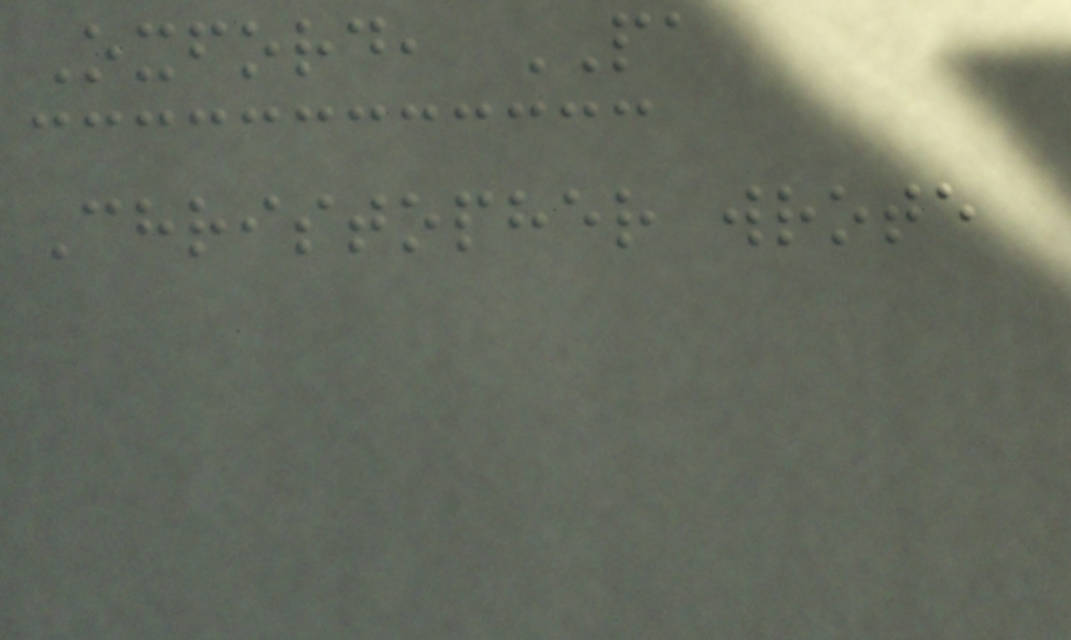Oxford, PA
Christopher wrote
